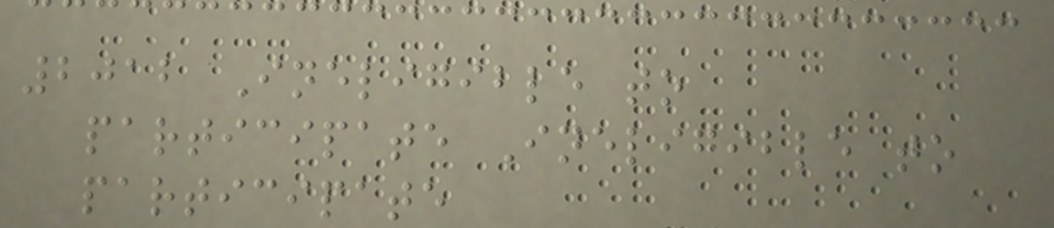2012 Ineligible to
participate Ineligible to
participate
